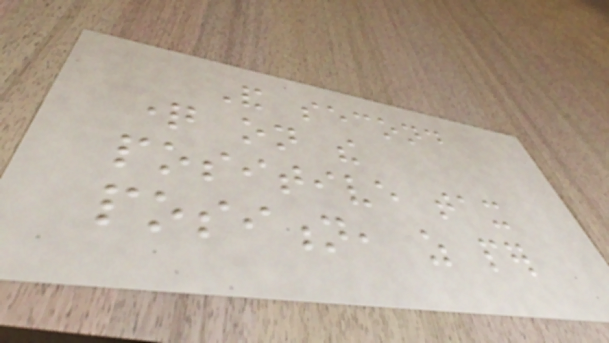And second
question on the
positive tax
position, as per
